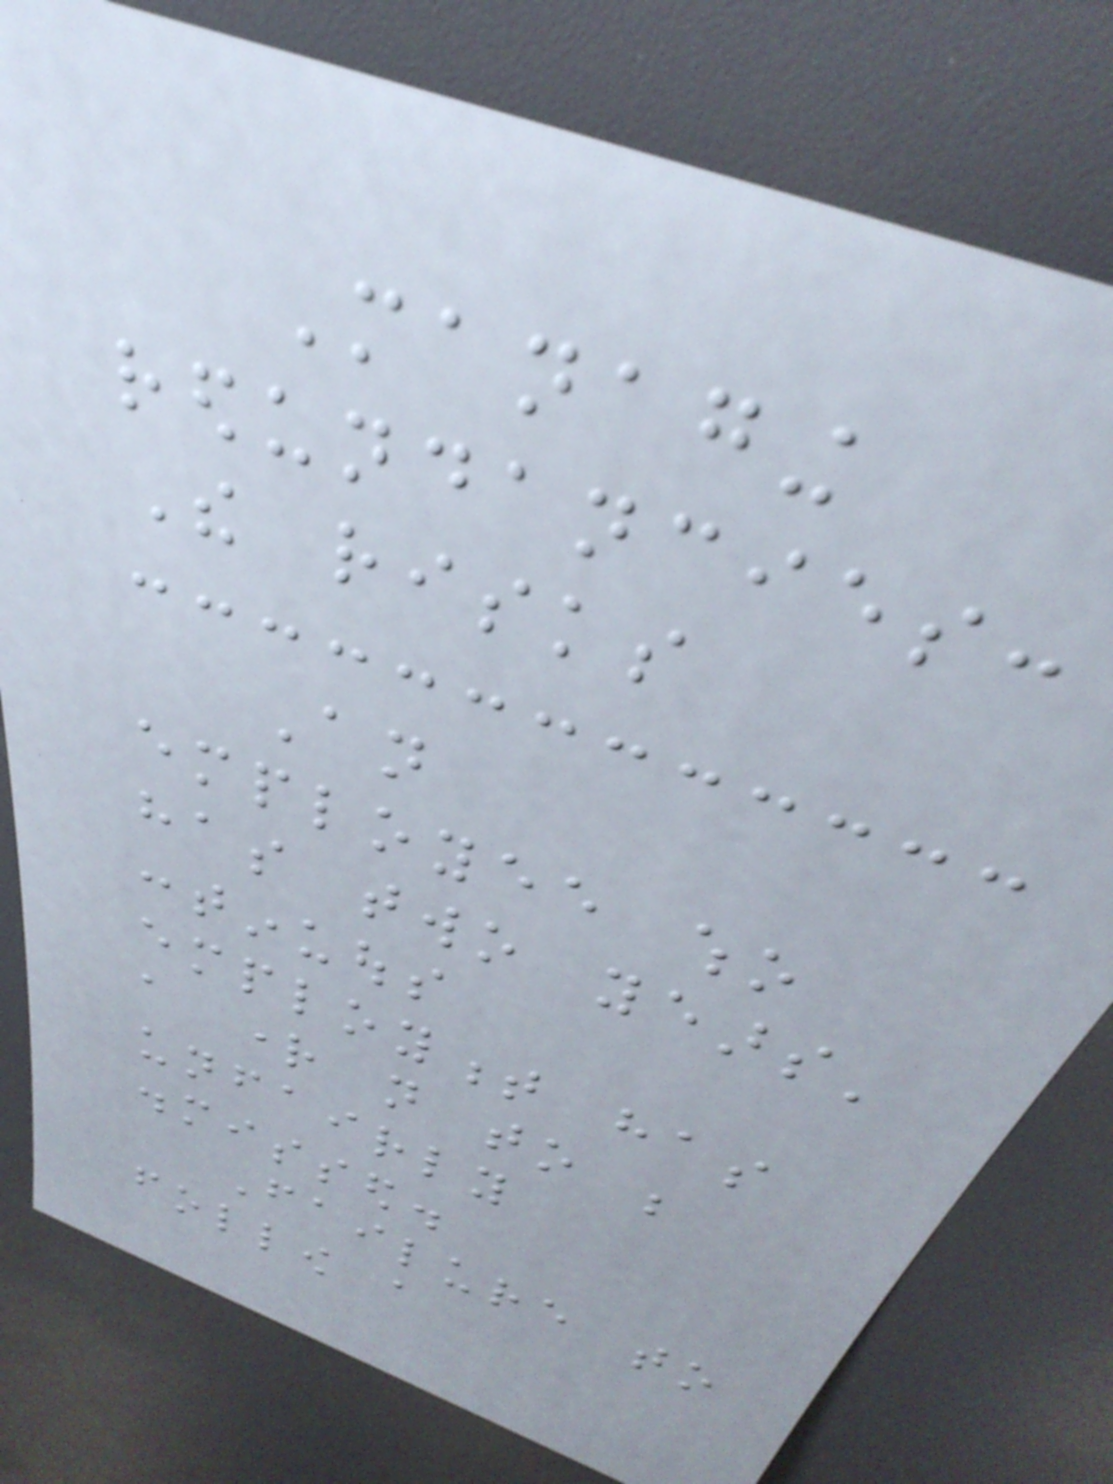Managing
redundancies:
The risks
An
employee who
has two years'
continuous
employment has
a right not to be
unfairly
dismissed.
Failure to
follow a
